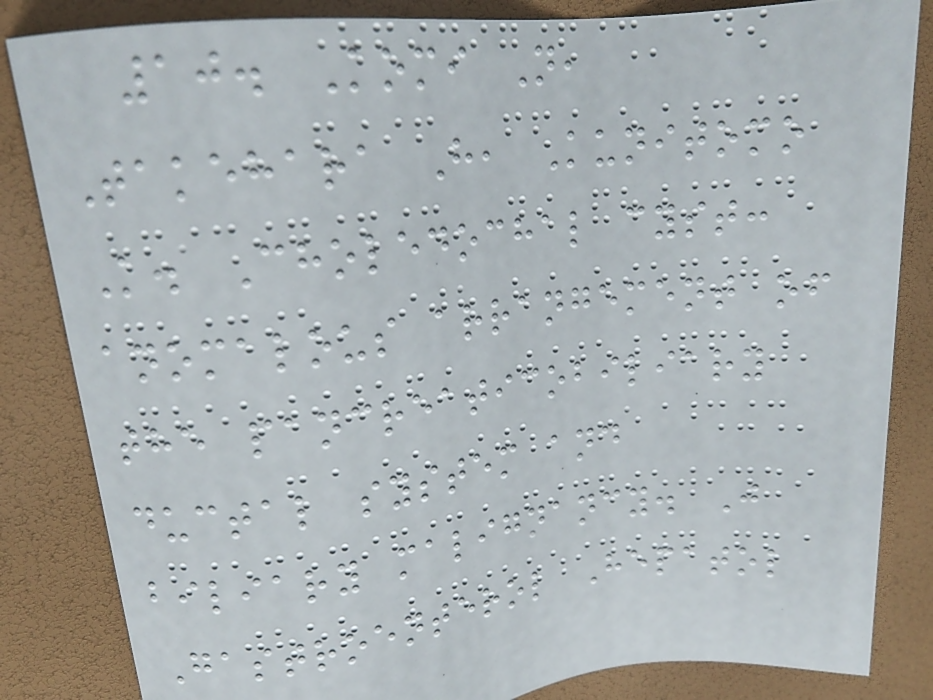10. Komi N,
Takehara H, Kunitomo
K. Choledochal cyst:
anomalous arrangement of
the pancreaticobiliary
ductal system and
biliary malignancy. J
Gastroenterol Hepatol
